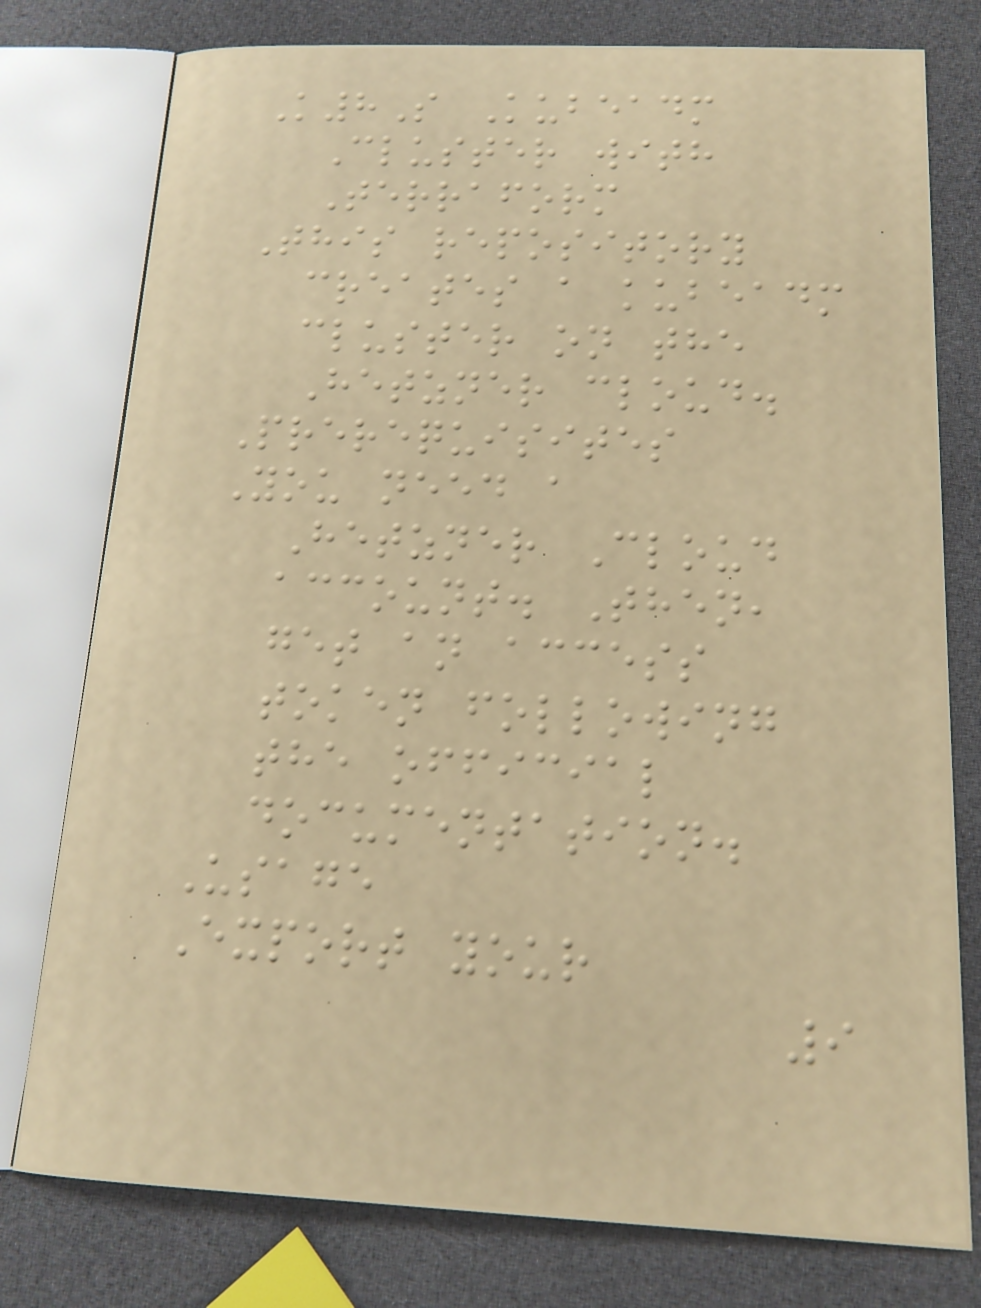K8S Kubeadm
Cluster with
Terraform
This repository
creates a kubeadm
cluster on the
Hetzner cloud.
Prerequisites
You need a
Hetzner Cloud
account. Then,
get an access
token following
the official
documentation.
Usage
Export your
9
